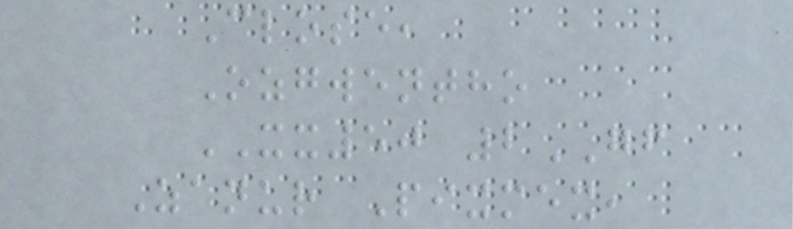Close,
Ozgwentho
XX50 2GF
Zanur Pixmex,
